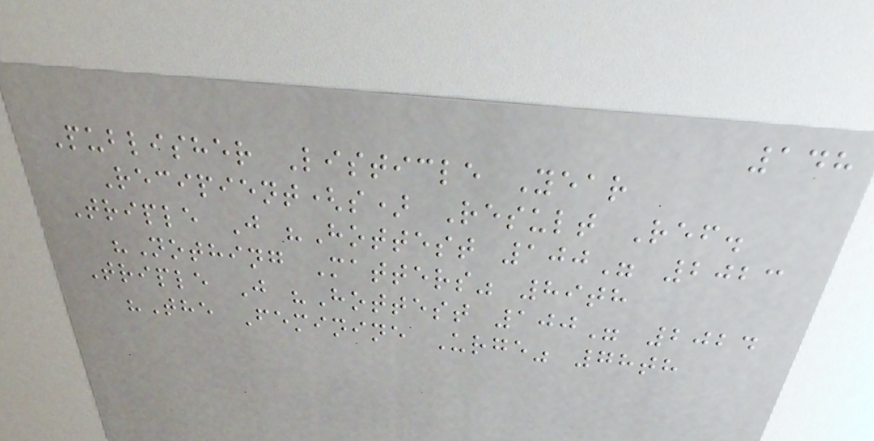148
Publisher Listicle Year
Recipient(s) Result Ref.
Triple J "Hottest 100" 2023
"Nothing Matters" 89th
Triple J "Hottest 100" 2024
"The Feminine Urge" 78th
